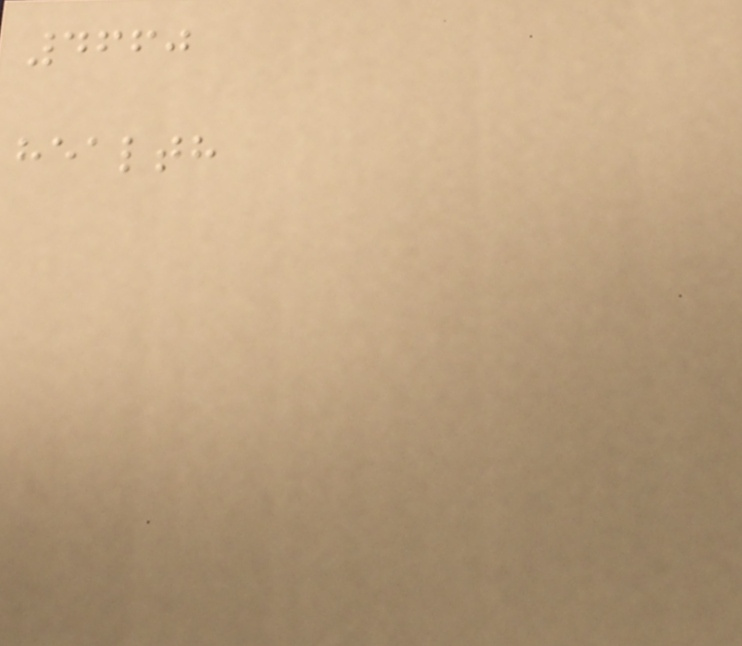4660
health
